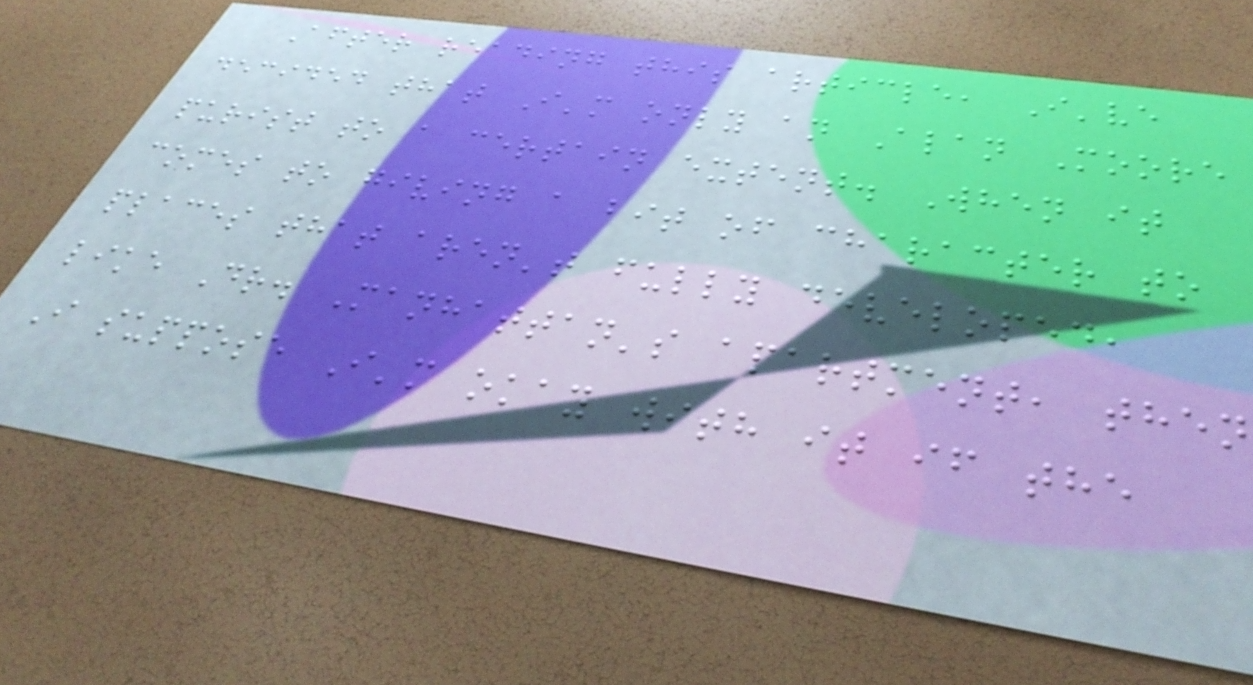After reading this article, I've
decided that I'm only an Alan Moore
purist to a certain extent. When it
comes to giving a bit of character to
places that aren't fully developed,
like Dr. Manhattan's apartment, then
I suppose I'm okay with it if the
